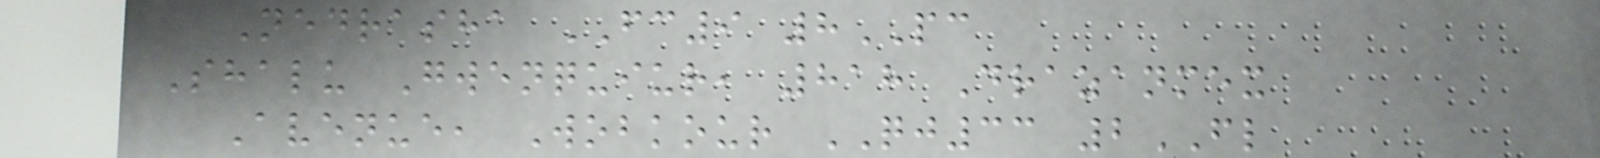Nedrasha FC9 8PC
Shalu Gwenquiur, 818 Drazanmex
Avenue, Wobkour QJ33 2FL
